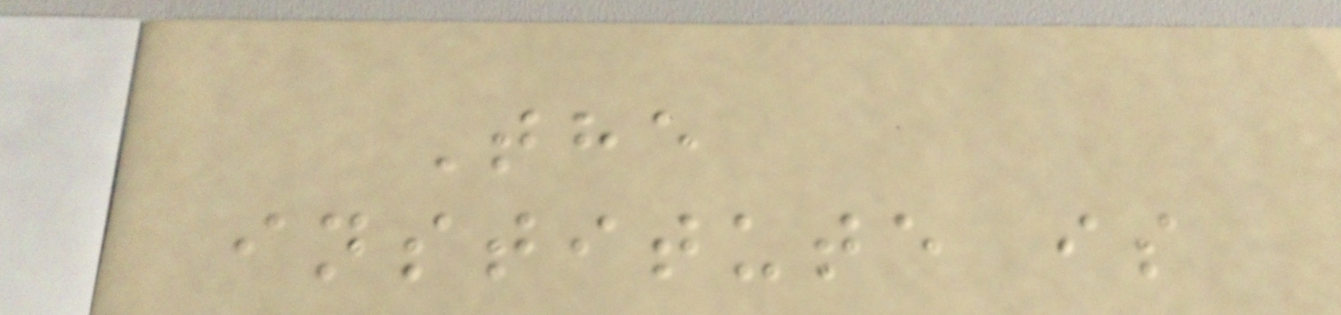The
institute is
